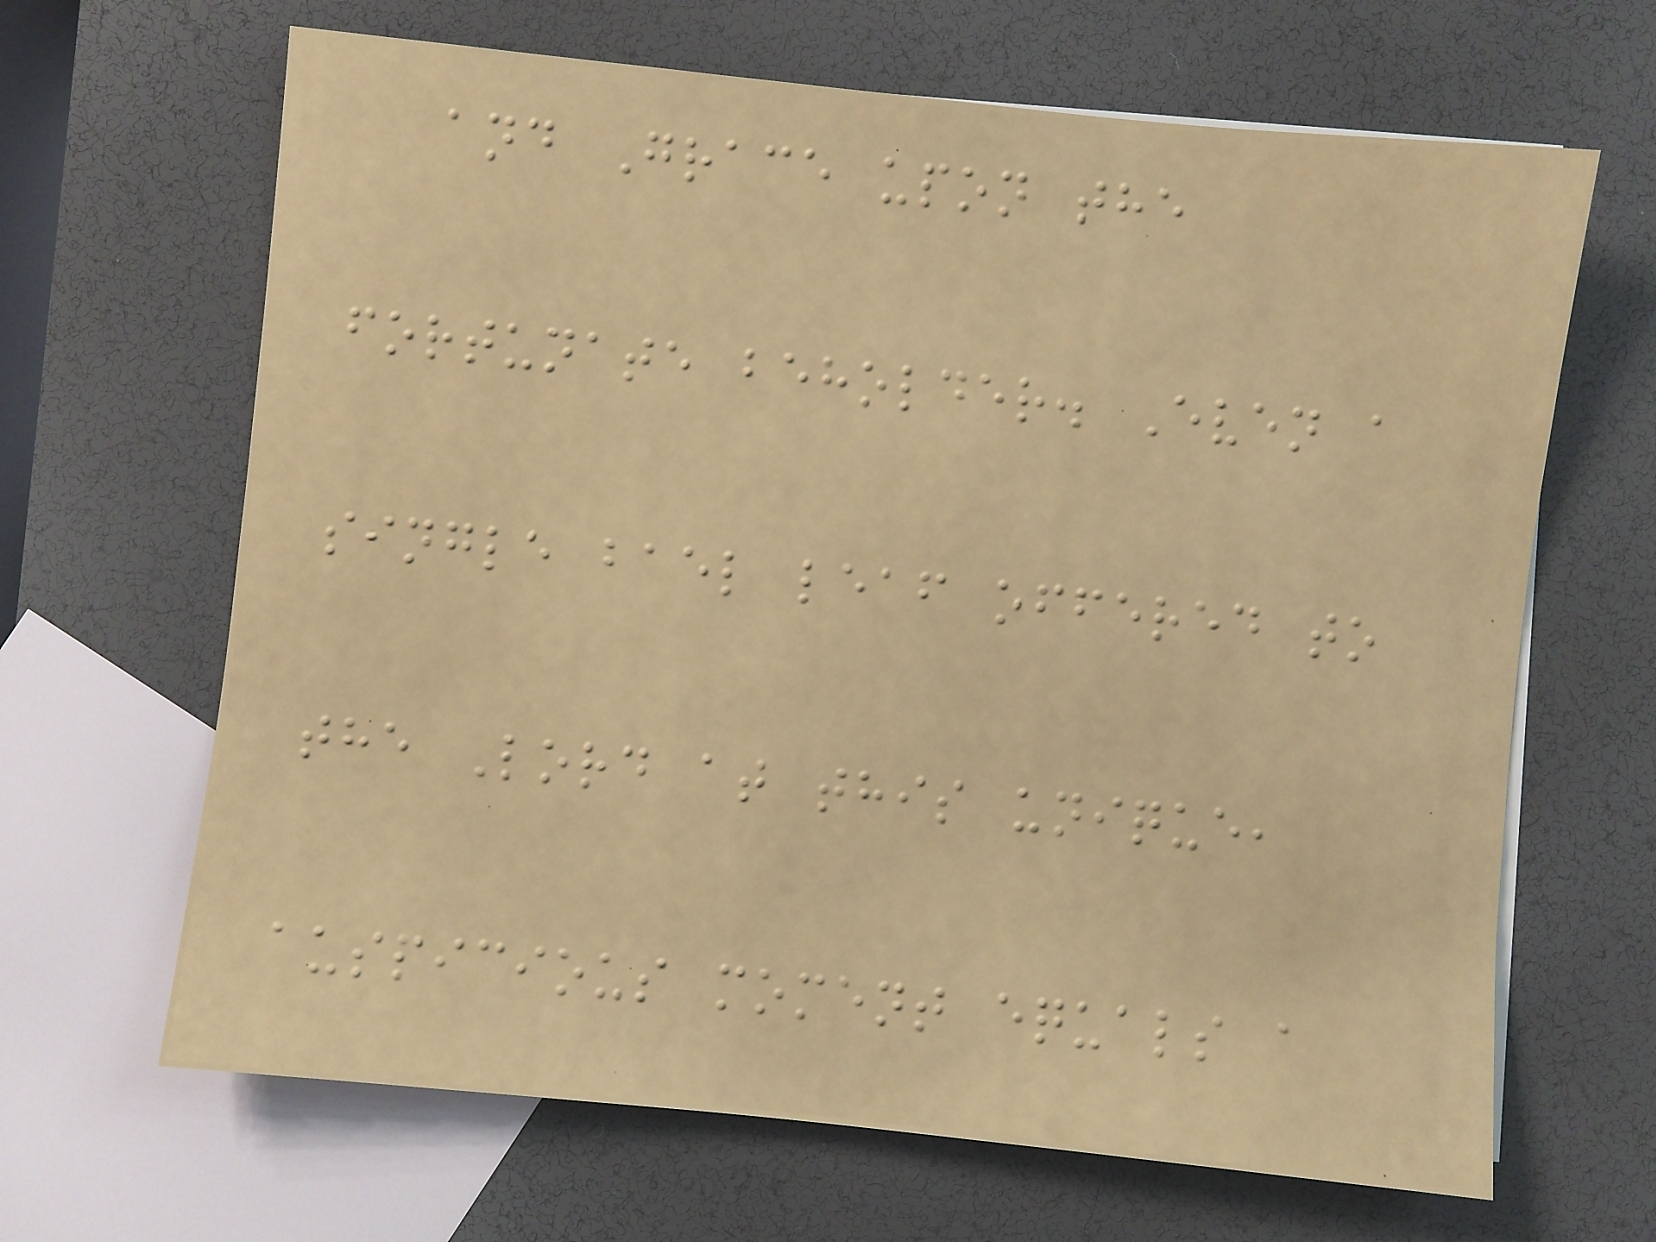and Grace upon the
fortunate beholder. Even a
single bael leaf offered to
the Lord at this unique,
auspicious moment equals a
